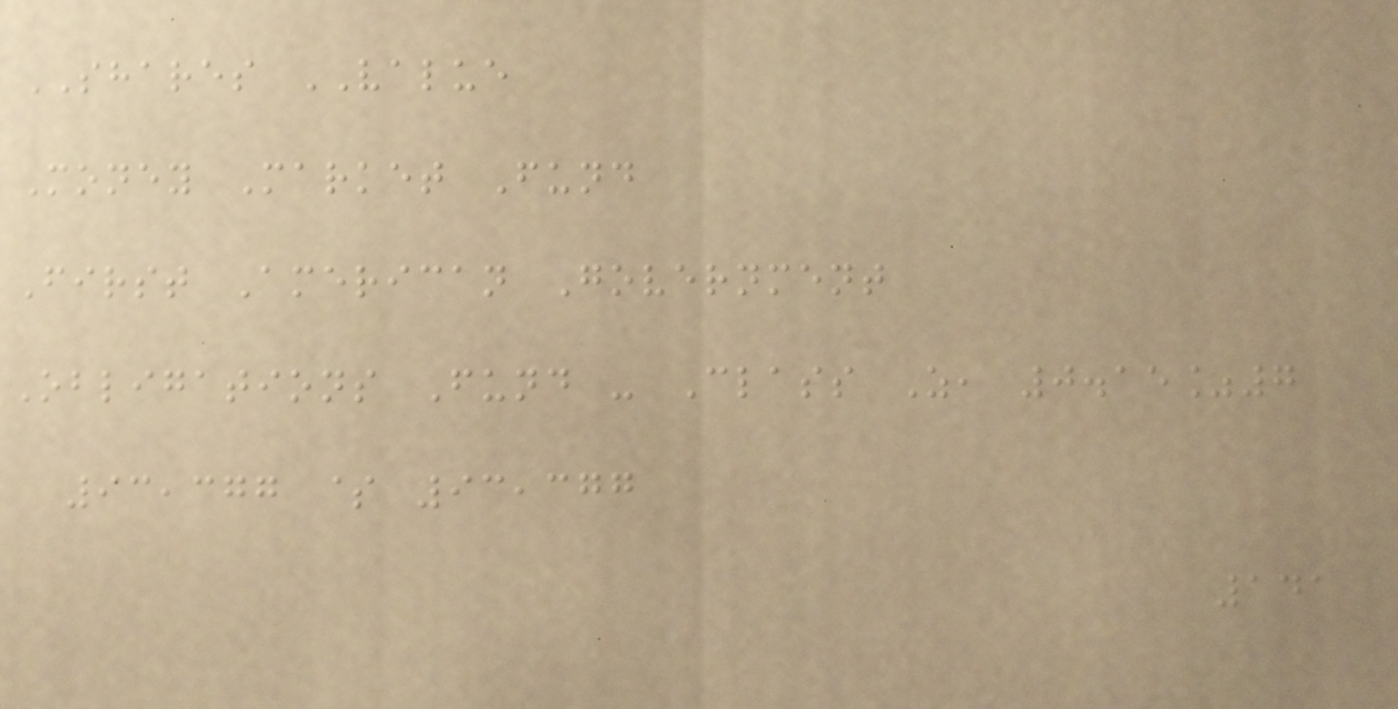SHARES VALUE
Money Market Fund
First American Government
Obligations Fund - Class Z, 0.15%7
93,377 $ 93,377
141
